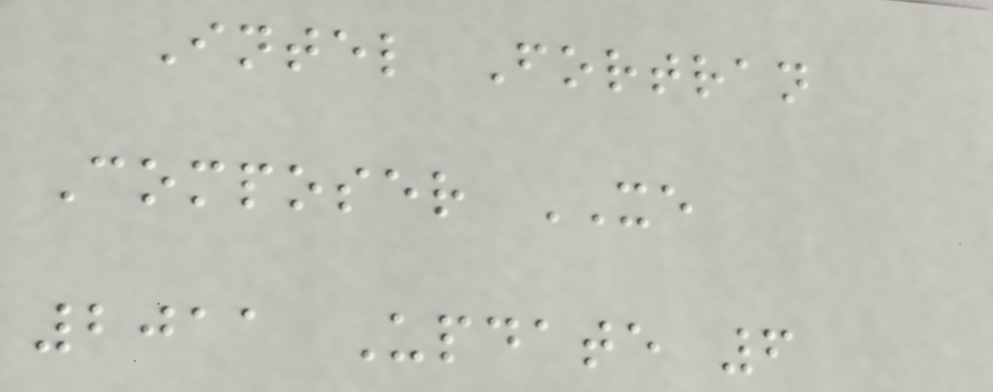Intel Fortran
Composer XE
2011 Update 6
